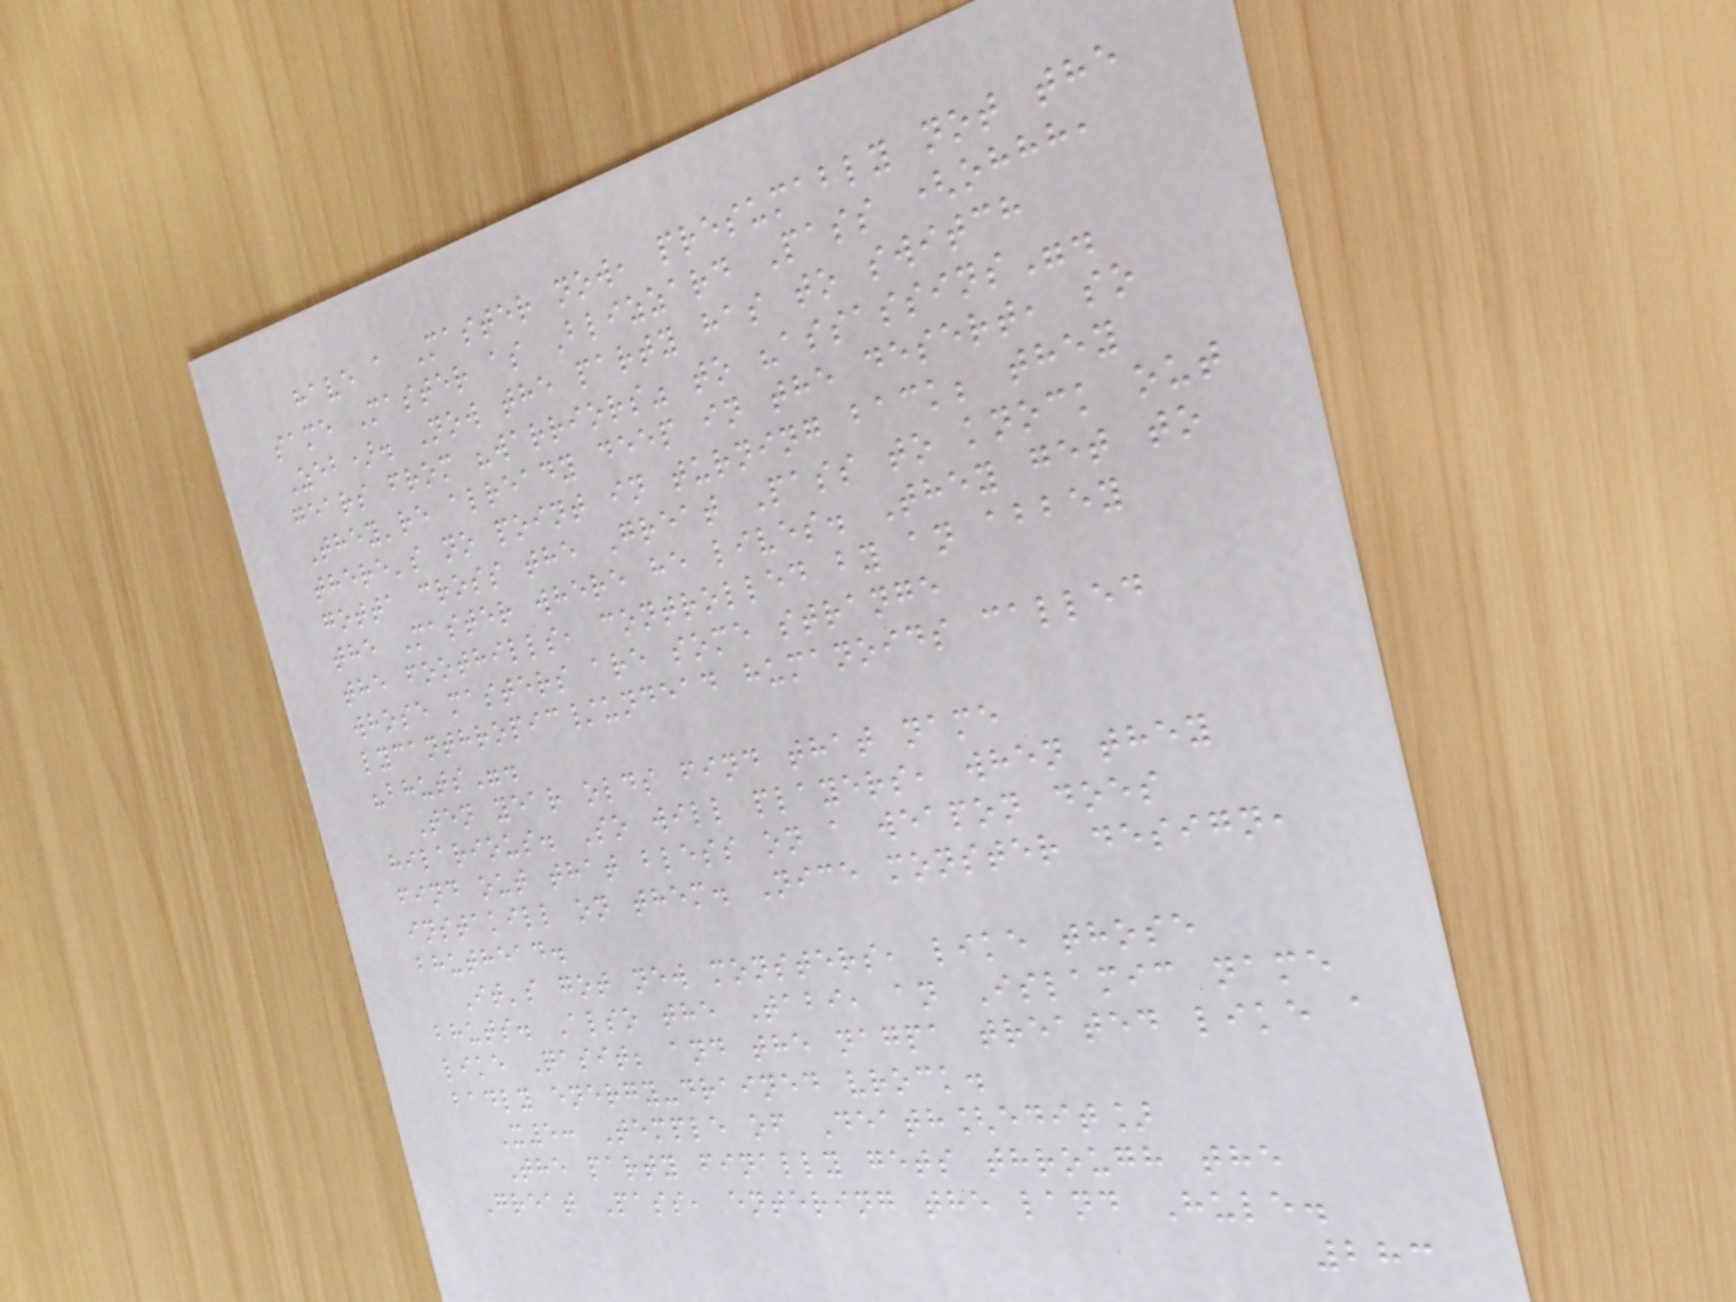have a Master now, presumably not the
same Master as Blizzard Pass (ohhh,
Zeb). Now the party has to switch
gears from "warriors" to "assassins".
They're already deep in the desert, so
there's no point in turning back; they
gotta cross the Great Pass to knock out
the Master where he lives. They get to
the foothills, controlled by an abbey
whose masters are some strange
lycanthropic/undead humanoids called
"bhuts".
Ten year olds find that name
hilarious. So will players, when they
find out that bless on a weapon does
instakill on them. Nice monster design,
bhuthead.
It's got new monsters, like those
bhuts. Also the Tabi, an Islamic name
like Qasit; and the nagpa treated like a
badly energy-drained vrock.
X5: Temple of Death[edit]
The party finally gets through the
Great Pass, entering the land Hule.
283
